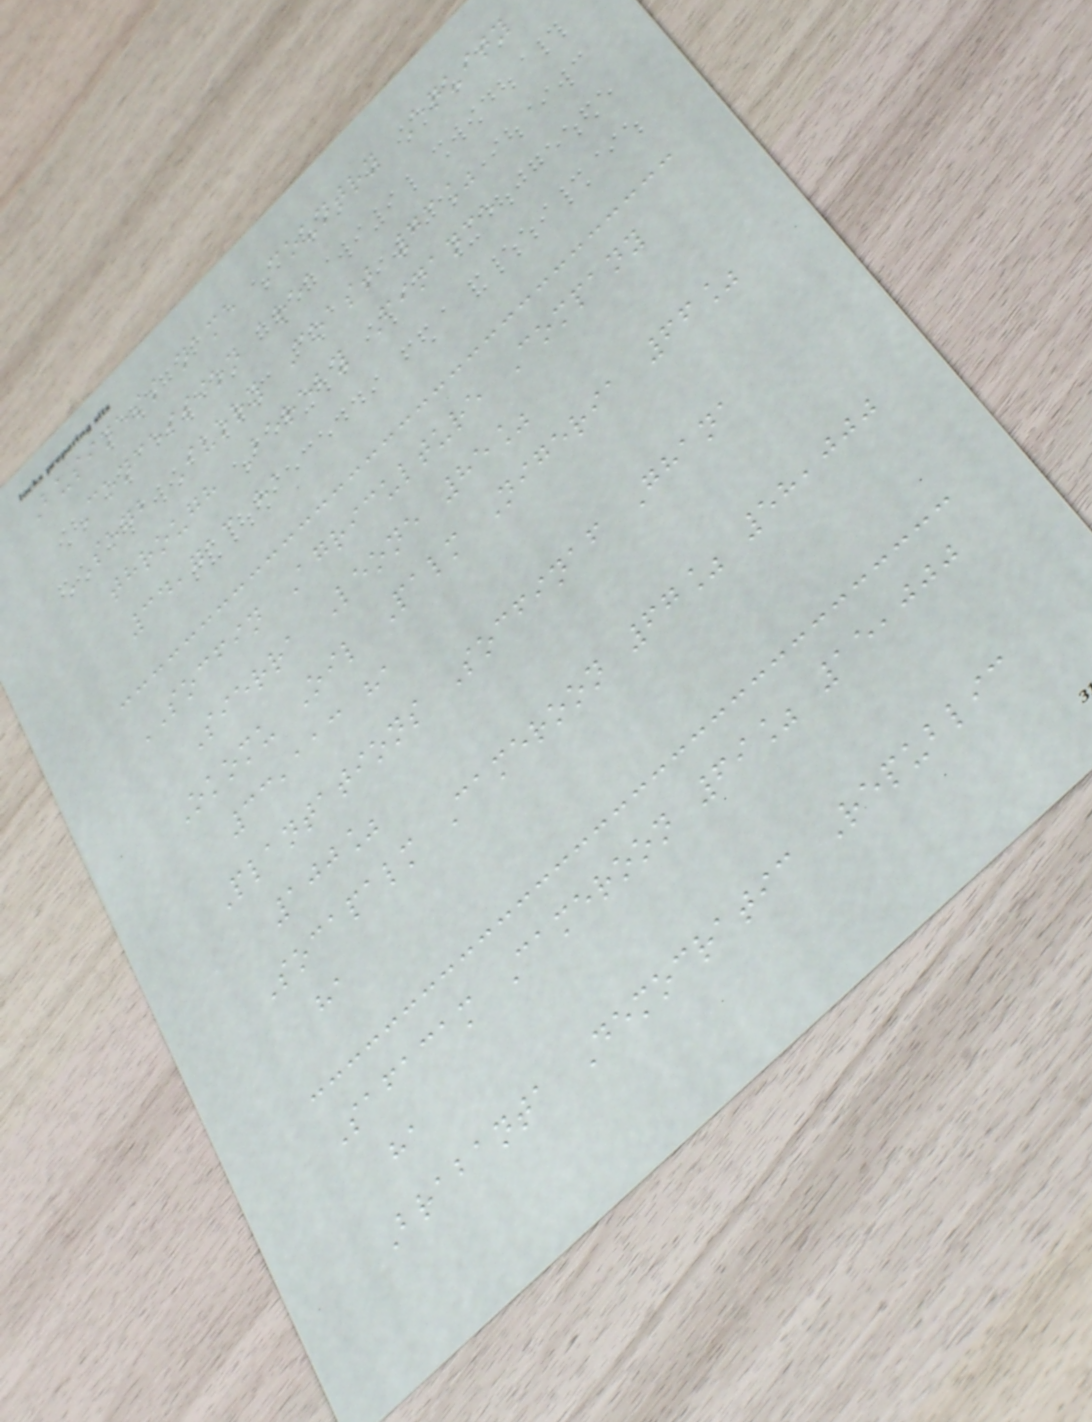Business name Country Equity
Concession area
SOGB Ivory Coast 73%
through Bereby Finance
34,713 ha
SOCFIN Agriculture Company
Sierra Leone 85%
Okomu Oil Palm Nigeria 66%
33,113 ha
Plantations Socfinaf Ghana
100%
Socapalm Cameroon 67% 58,000
ha
Safacam Cameroon 69% 15,000
ha
Brabanta Democratic Republic
